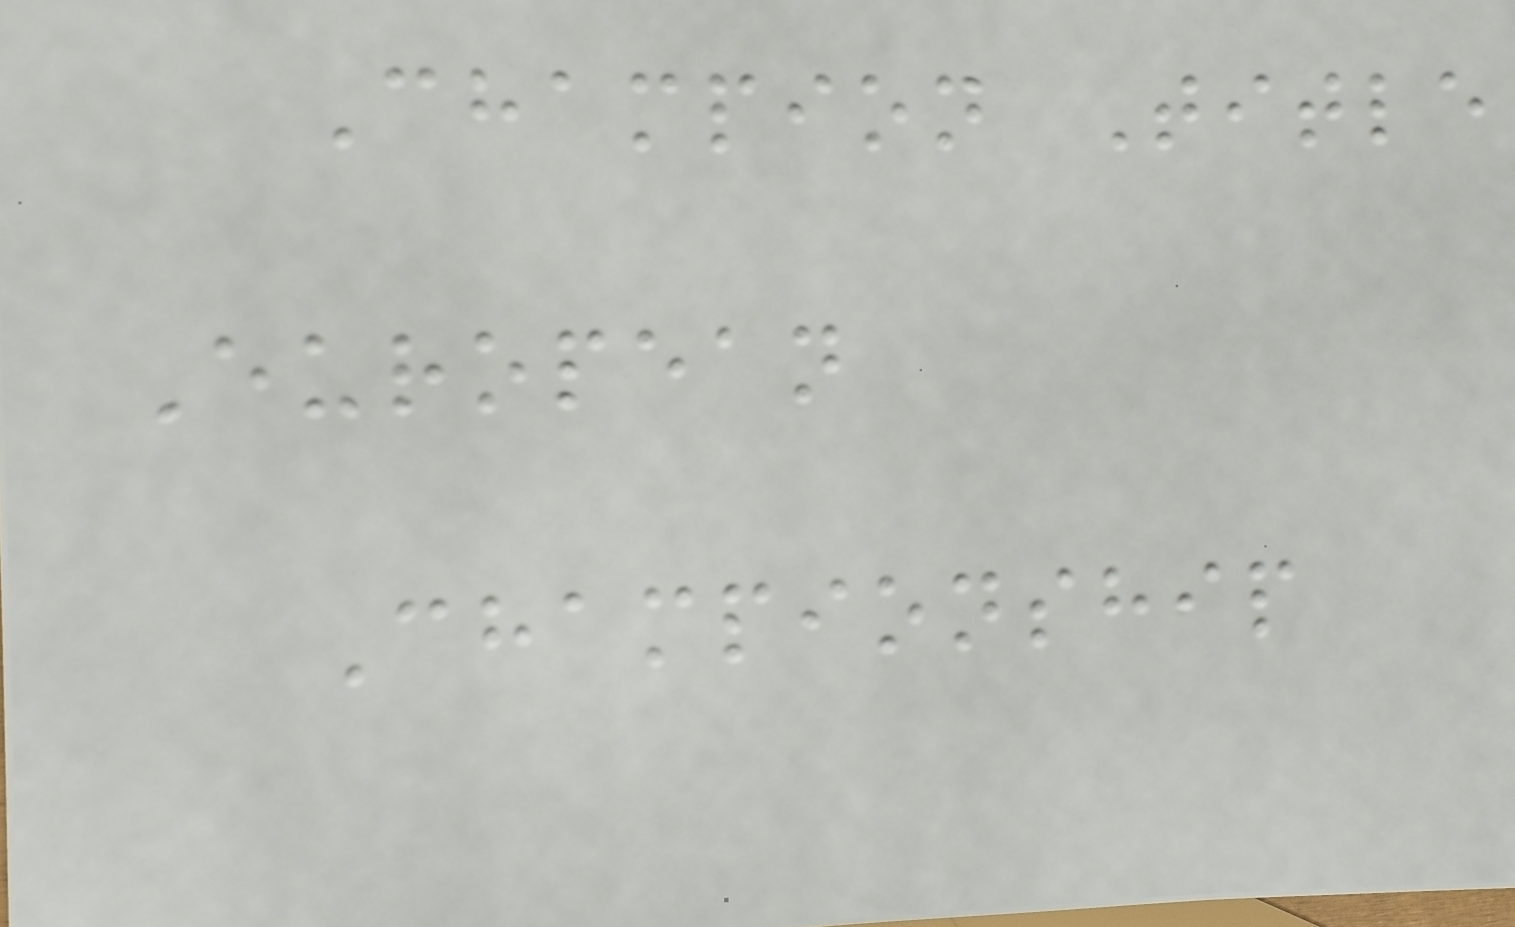Champion Title
European
Championship
